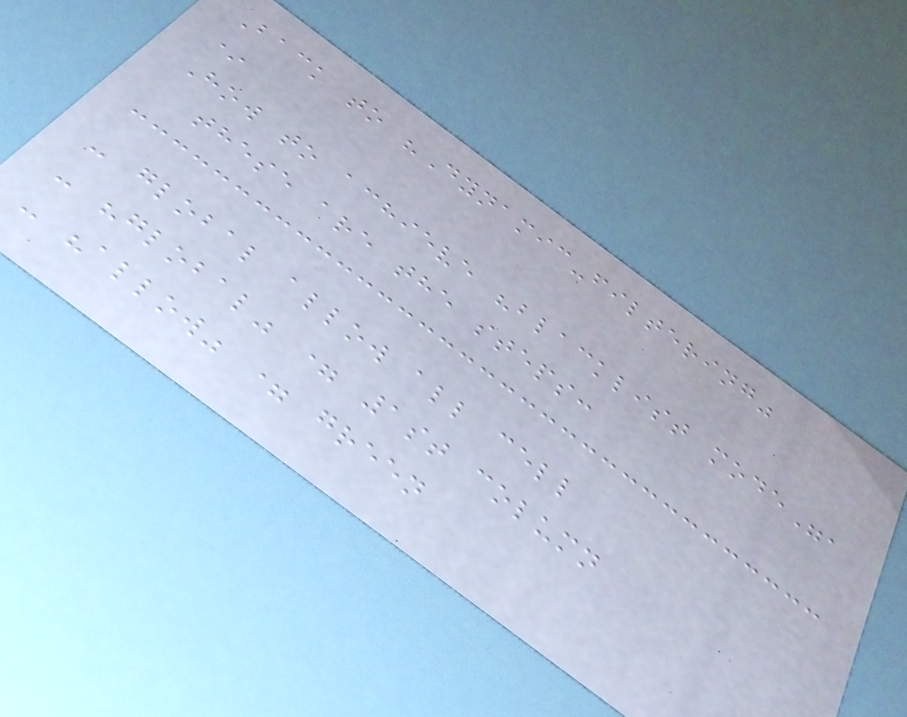Back to "Dynamic-filtering"
*
How to achieve "blacklist mode",
these are the steps:
- global allow all cell
- "global" = 1st column
- "allow" = green
